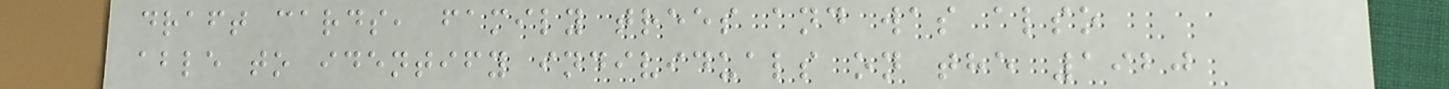draft cards, family trees and was also
able to identify individuals on the 1920
